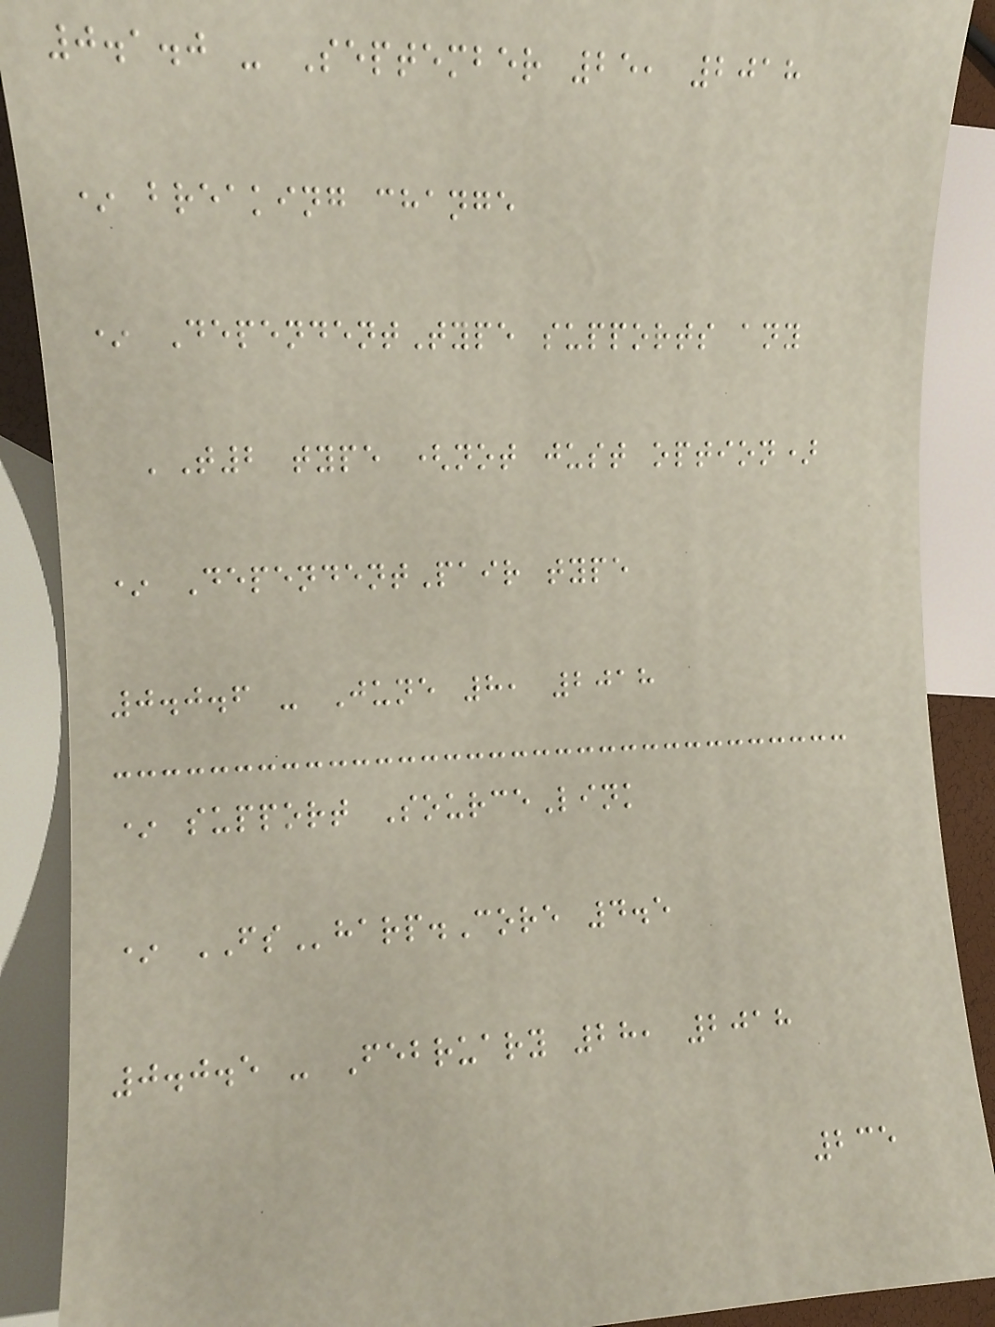0.1.0 - September 25, 2018
* breaking change
* DependentType supports any
'T2 type (not just option)
* DependentPair type
0.0.6 - June 8, 2018
* support SourceLink
* FSharp.Core 4.5
0.0.5 - February 28, 2018
235
